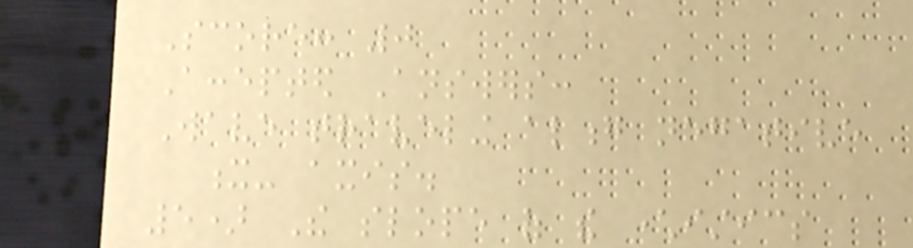Score: 0
Accepted Answers:
Wave traveling along negative
x- axis.
5) The slope of the characteristics
